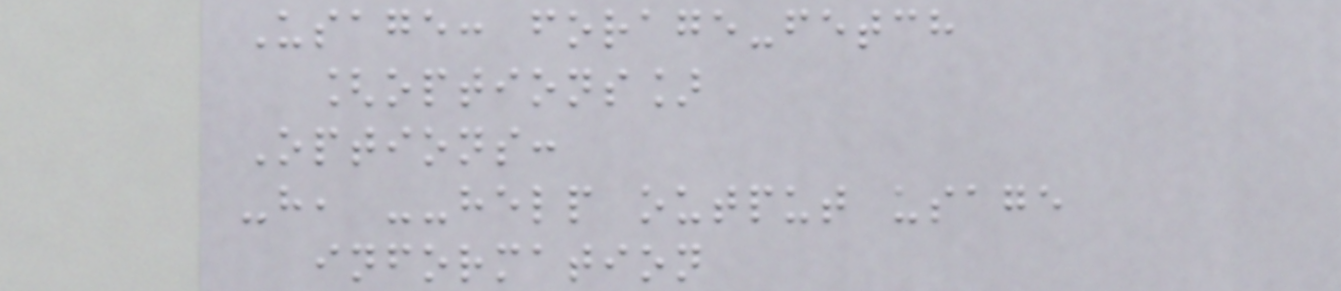Usage: forage-fetch
[options]
Options:
-h, --help output usage
information
